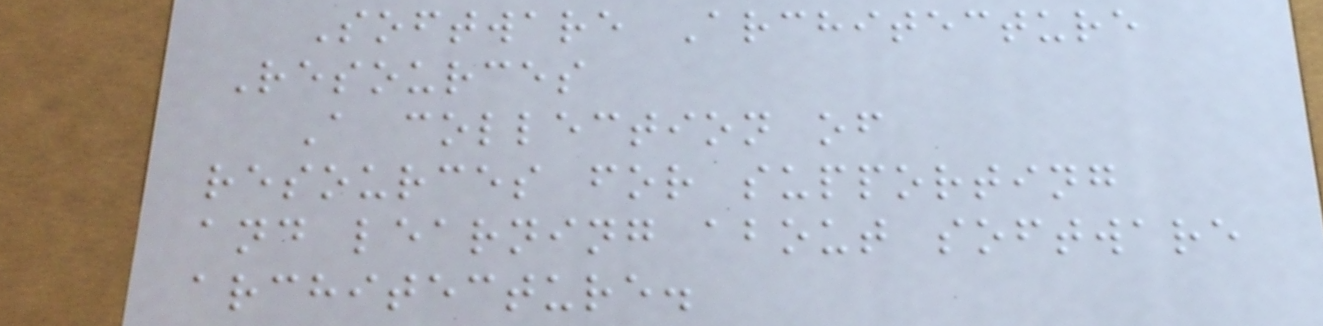Software Architecture
Resources
A collection of
resources for supporting
and learning about software
architecture.
